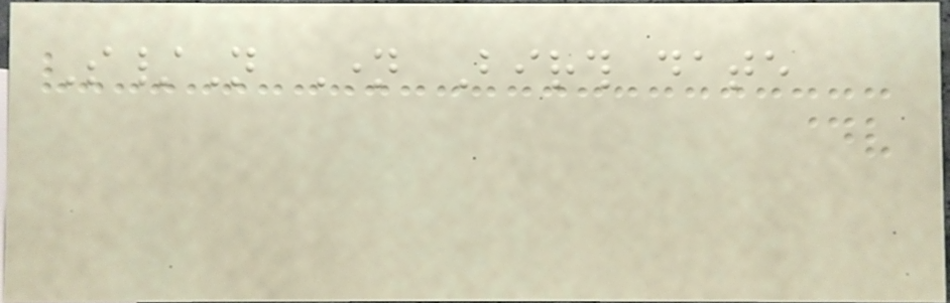S/N Name Birth date
